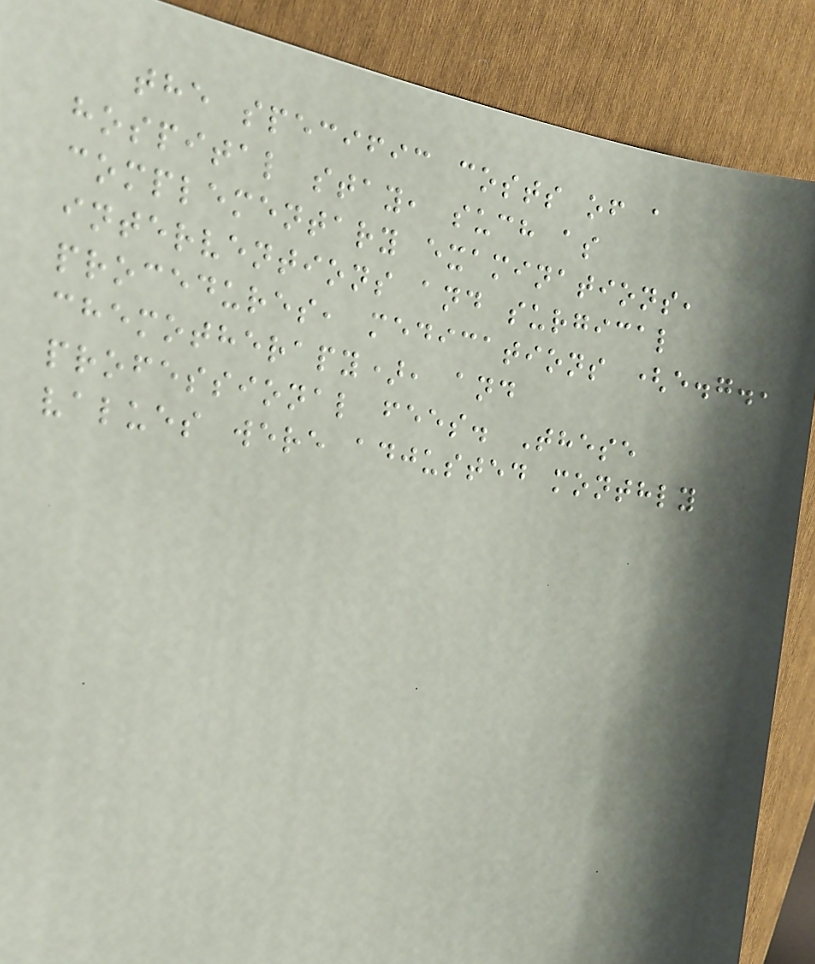the specific costs of a
hospital stay, such as
complementary examinations,
interventions and surgical
procedures, medications (e.g.,
chemotherapy), and
professional fees. These
values were adjusted monthly
